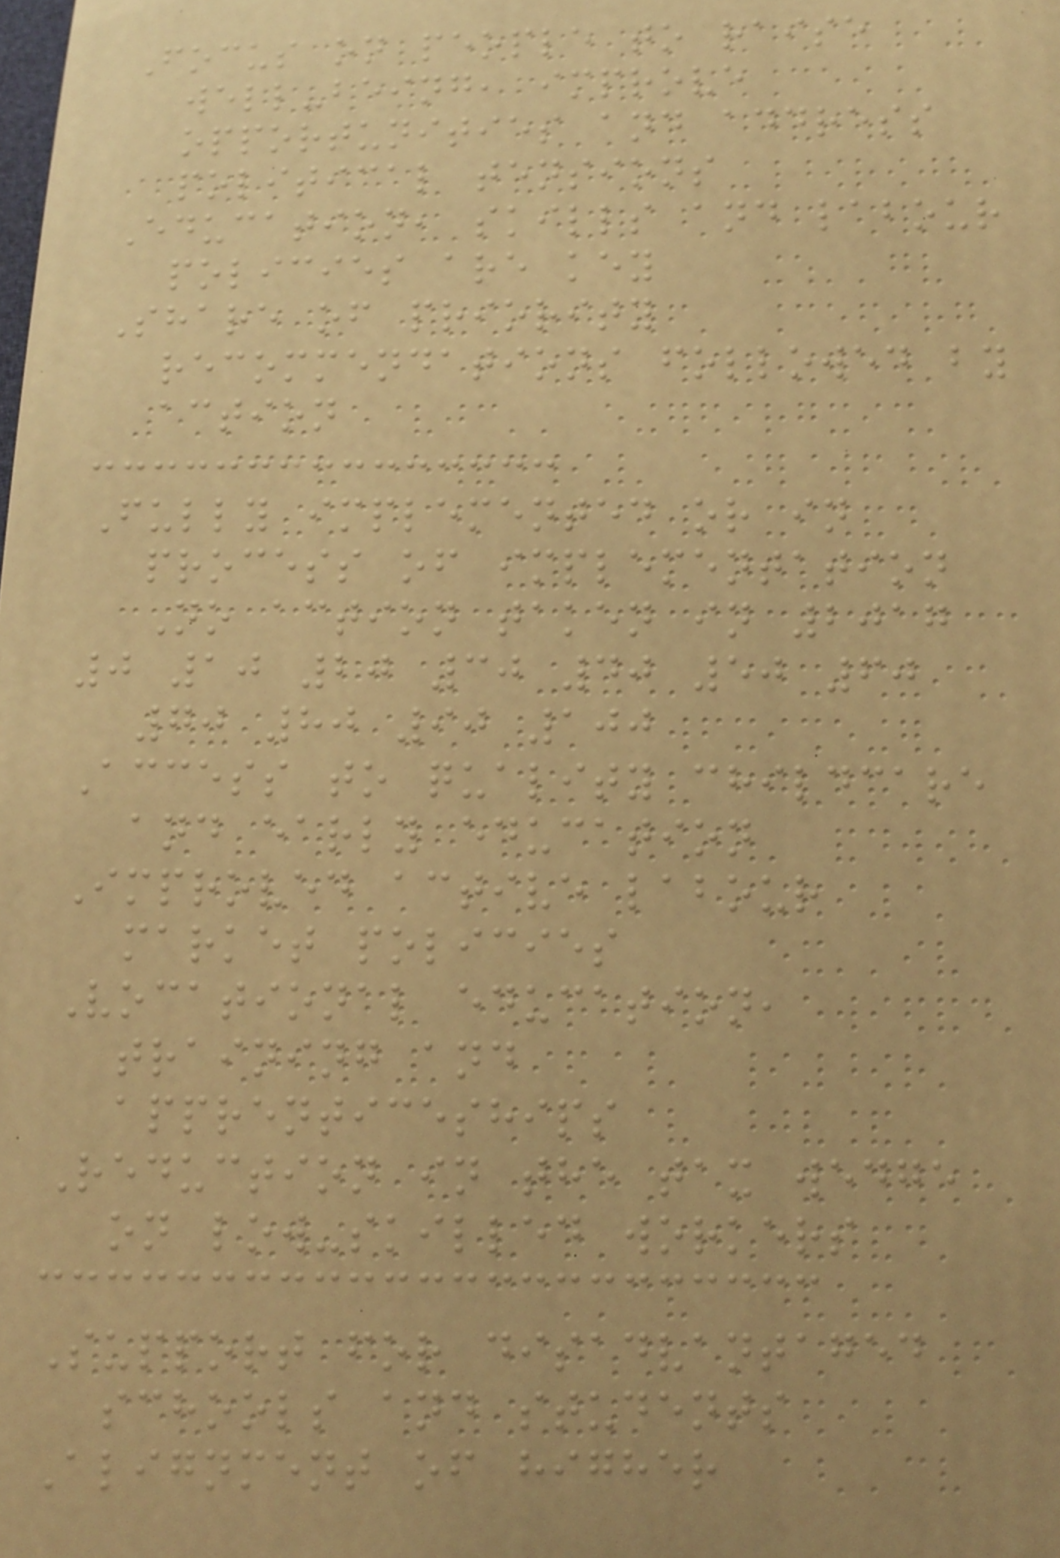Focus on people to raise
well-being, improve
opportunities and address
political tensions
Education, skills and labour
policies are key
Share of priority
recommendations followed by
action
Fully implemented or in
process of implementation
No action taken in 2017
0 10 20 30 40 50 60
70 80 90 100
Access to quality childcare
and early education
Improved active labour
market policies
Vocational education,
training and
apprenticeships
Reduction in the tax wedge
on low-skilled workers
Support for disadvantaged
schools and students
Alignment of higher
